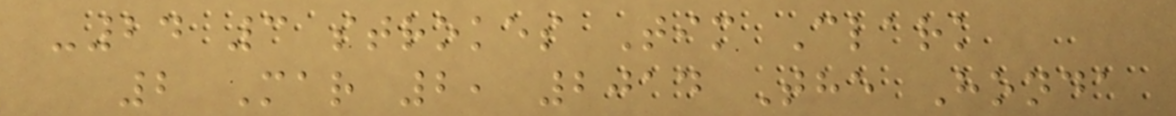-24 3 strokes Tim Clark
2 Mar 2, 2014 The Honda
